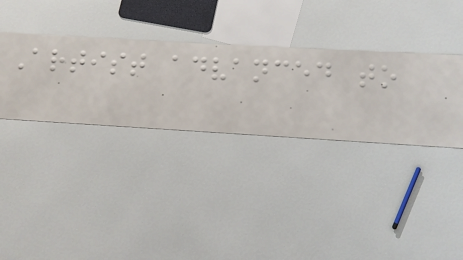Artist advanced to
